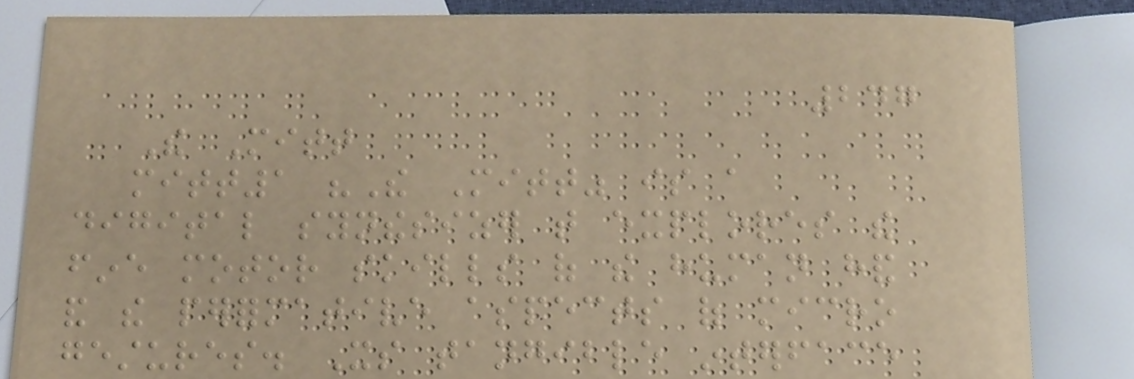247
The Mitt
mitt1 "The Mitt" is a
digital synthesizer that explores the
fine motor skills of the human hand
and the performative aspects of micro
gestures. Its tangible interface
